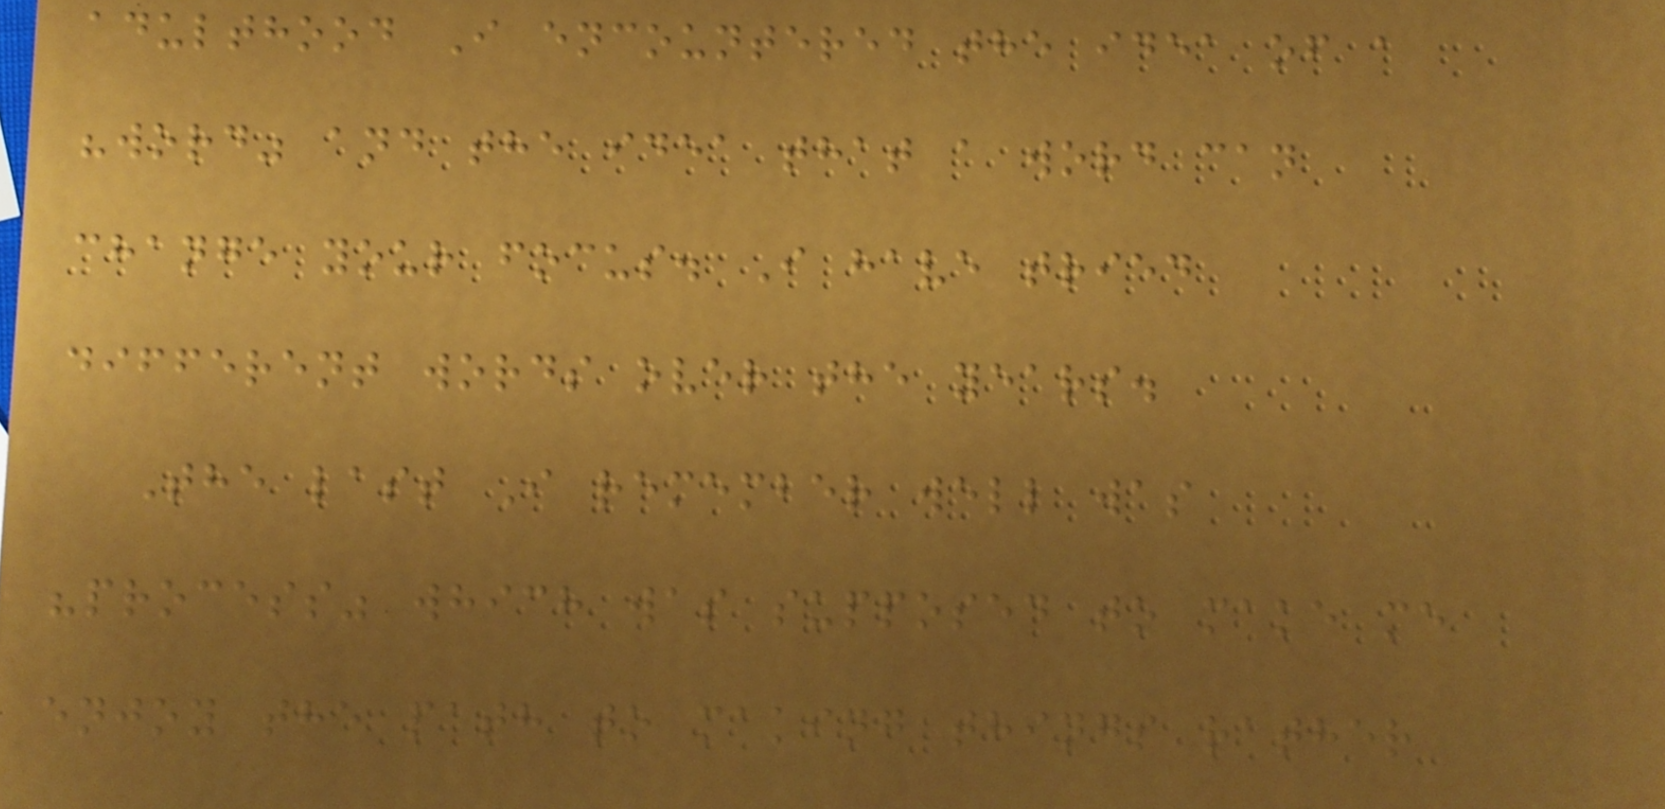adulthood I encountered the idea of a
"word" and the idea that a word can
change your focus. I have tried
different words over the years.
The last I remember well was
"process" which was supposed to make me
enjoy the path to making things rather
